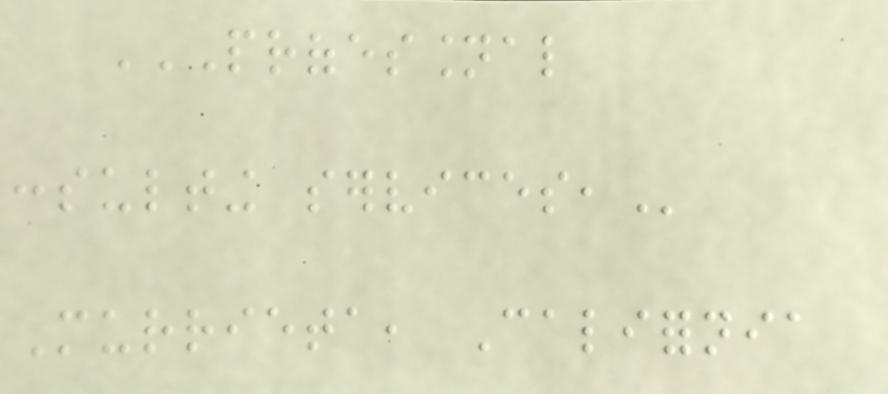PROFESSIONAL
CONSULTING SERVICES,
Murrieta, California
